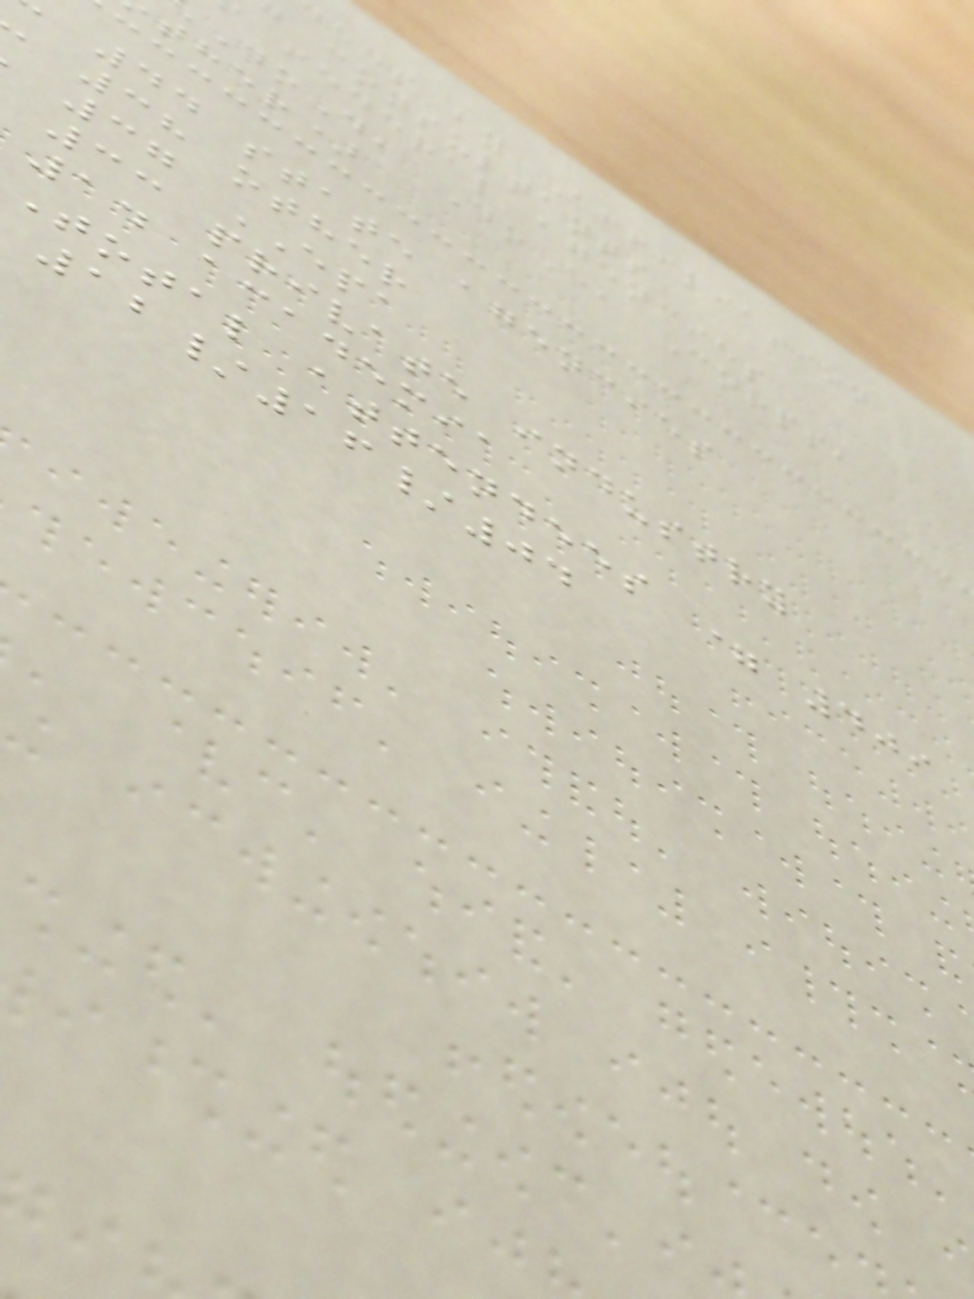ees by Affiliation
consultants
federal agencies
DoD, DoE, Corps,
ther)
44 state agencies
38 other
37 EPA
33 private industry
14 academia
Total attendees = 409
12/16/04
